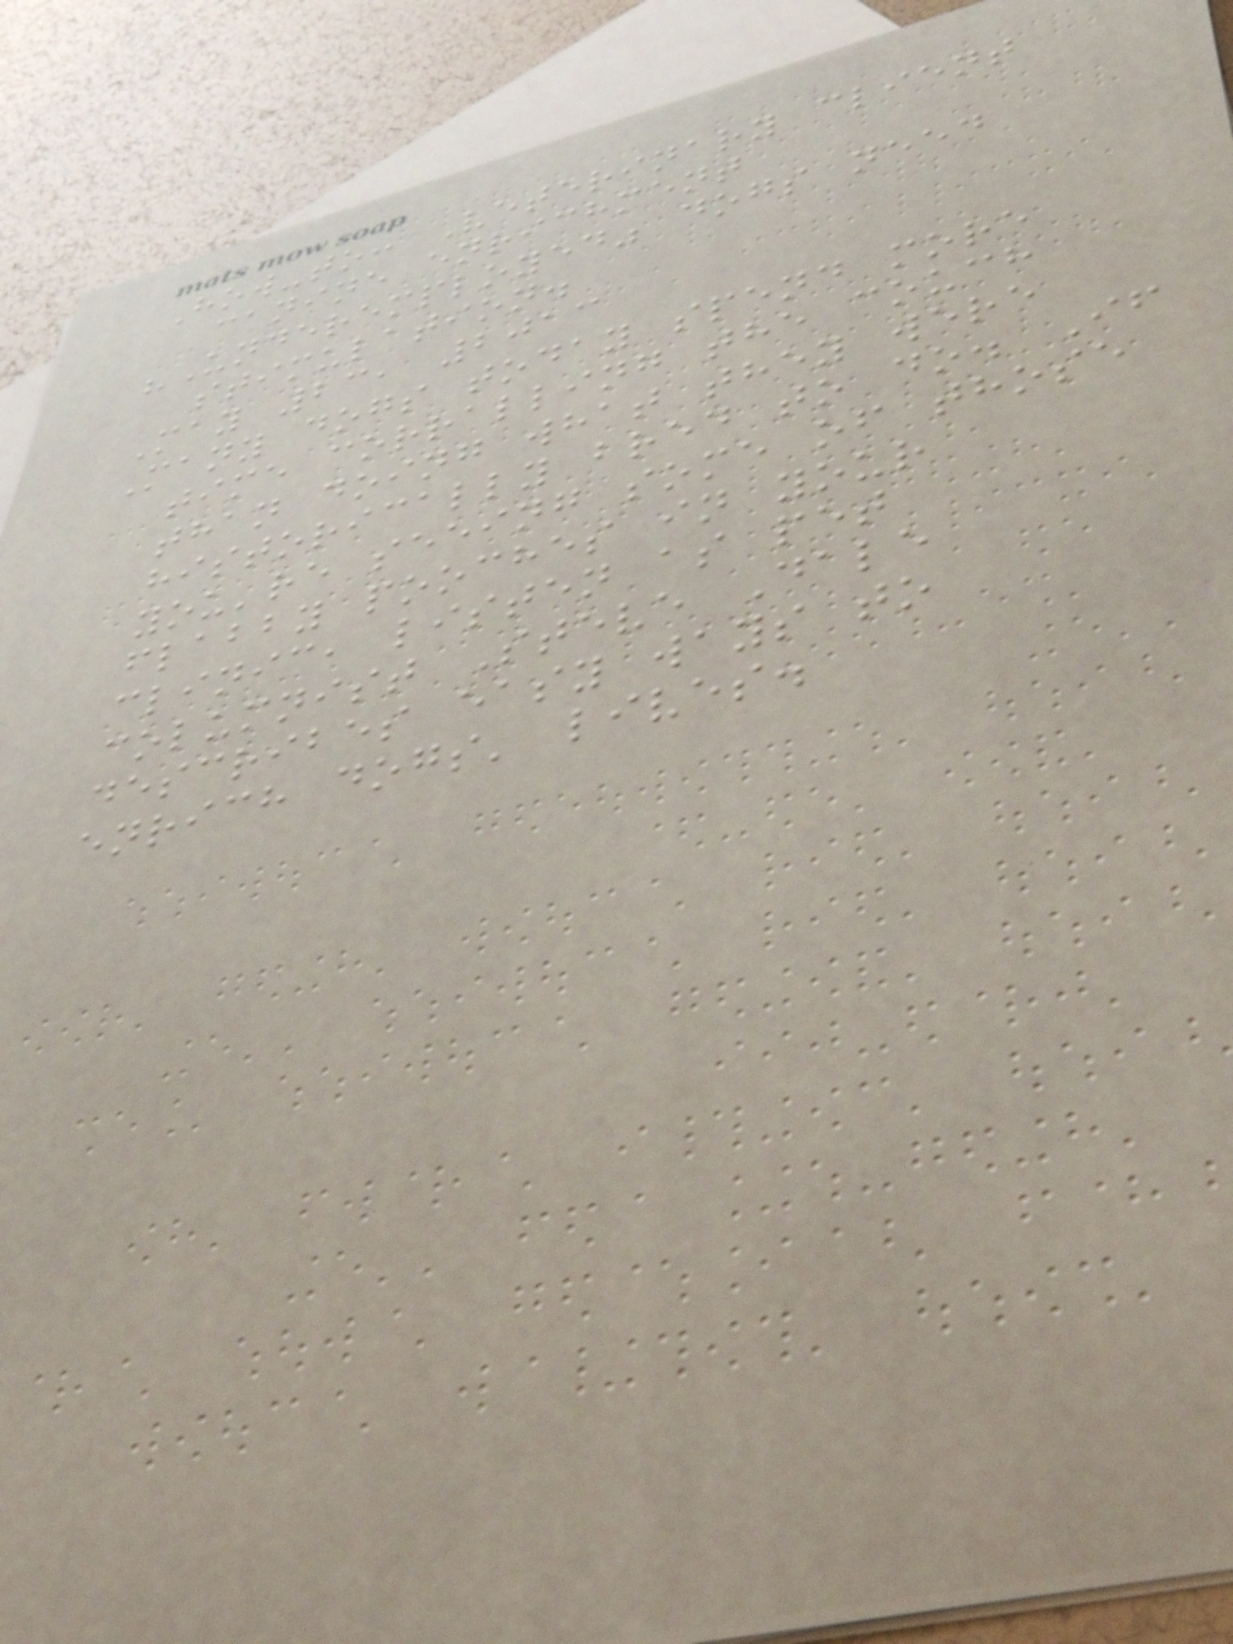How-to: Veterinary client
canine enrichment
"Underemployed" dogs need
stimulation.
May 23, 2013
Many dogs today spend more
time corralling the couch
than doing what they were
historically bred to do. If
you're seeing some of those
flabby pooches in your
clinic, listen as pet
columnist Steve Dale
describes easy ways to
enrich dogs' lives.
